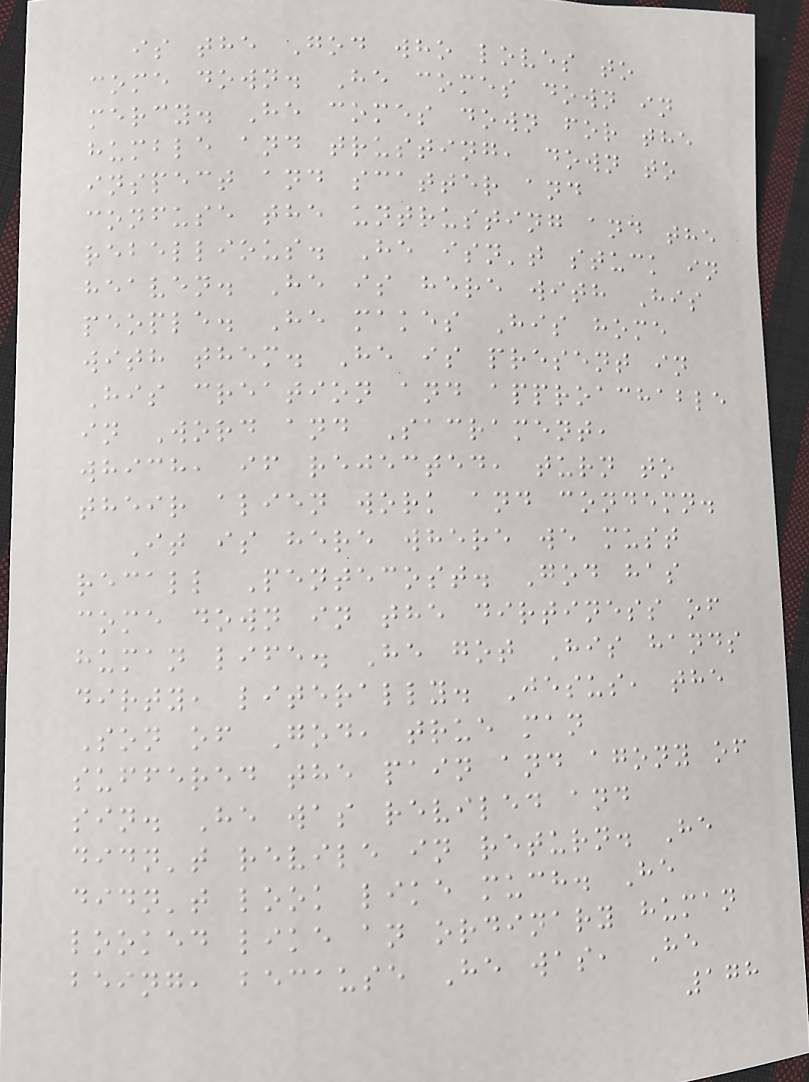is the God who loves to
come down. He comes down in
mercy. He comes down for the
humble and trusting, down to
inspect and scatter and
confuse the untrusting and the
rebellious. He isn't stuck in
heaven. He is here with His
people. He makes His home
with them. He is present in
His creation and approachable
in Word and Sacrament,
which, if rejected, turn to
their alien work and condemn.
It is here where we must
recall Pentecost. God has
come down in the dirtiness of
human life. He got His hands
dirty, literally. Jesus, the
Son of God, true man
suffered the pain and agony of
sin. He was reviled and
didn't revile in return. He
didn't look like much. He
looked like an ordinary human
being, because He was, He
178
